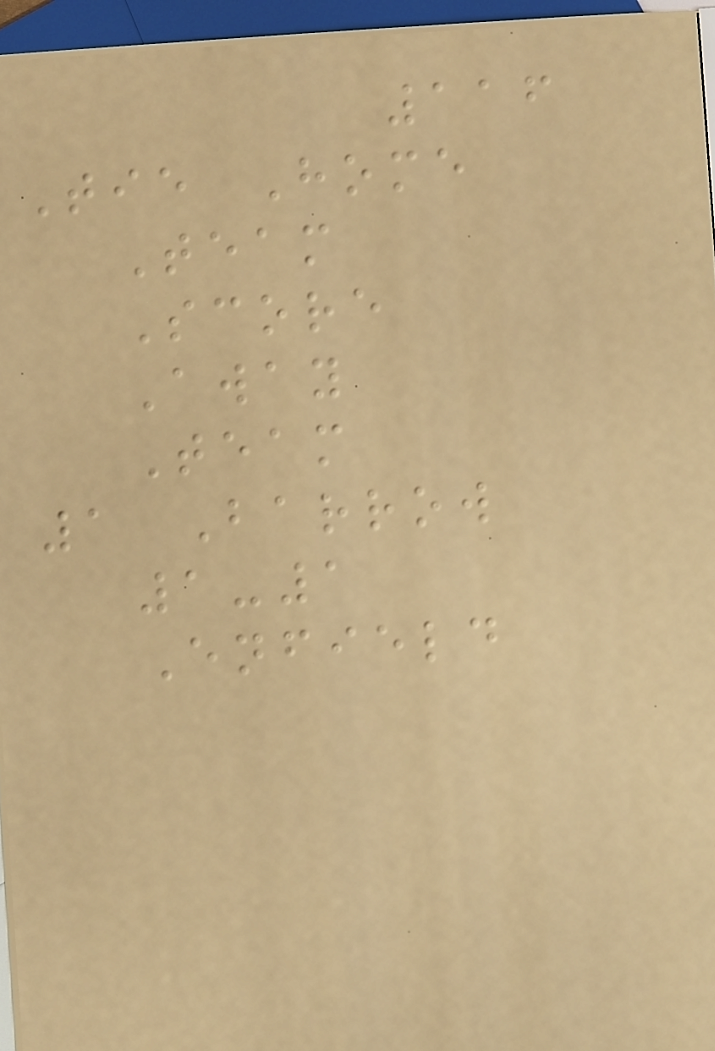116
Tie Home
Team
Score
Away
Team
1 Barrow
1-1
Enfield
